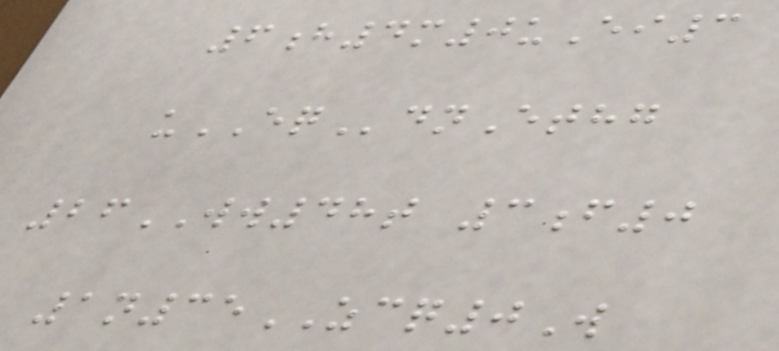6h4m0uEi3
uEQdnEthg
26WW48t 3f0
1n35ZCQ0W
